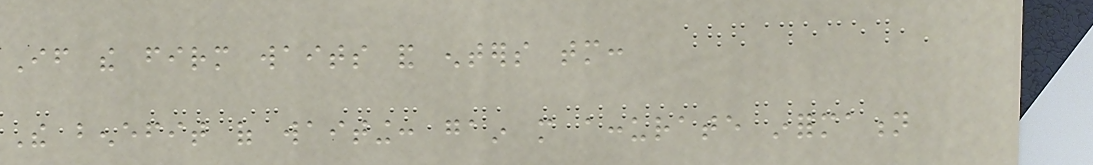If the firm waits and enters tomorrow:
The benefit of waiting: gain more accurate information
